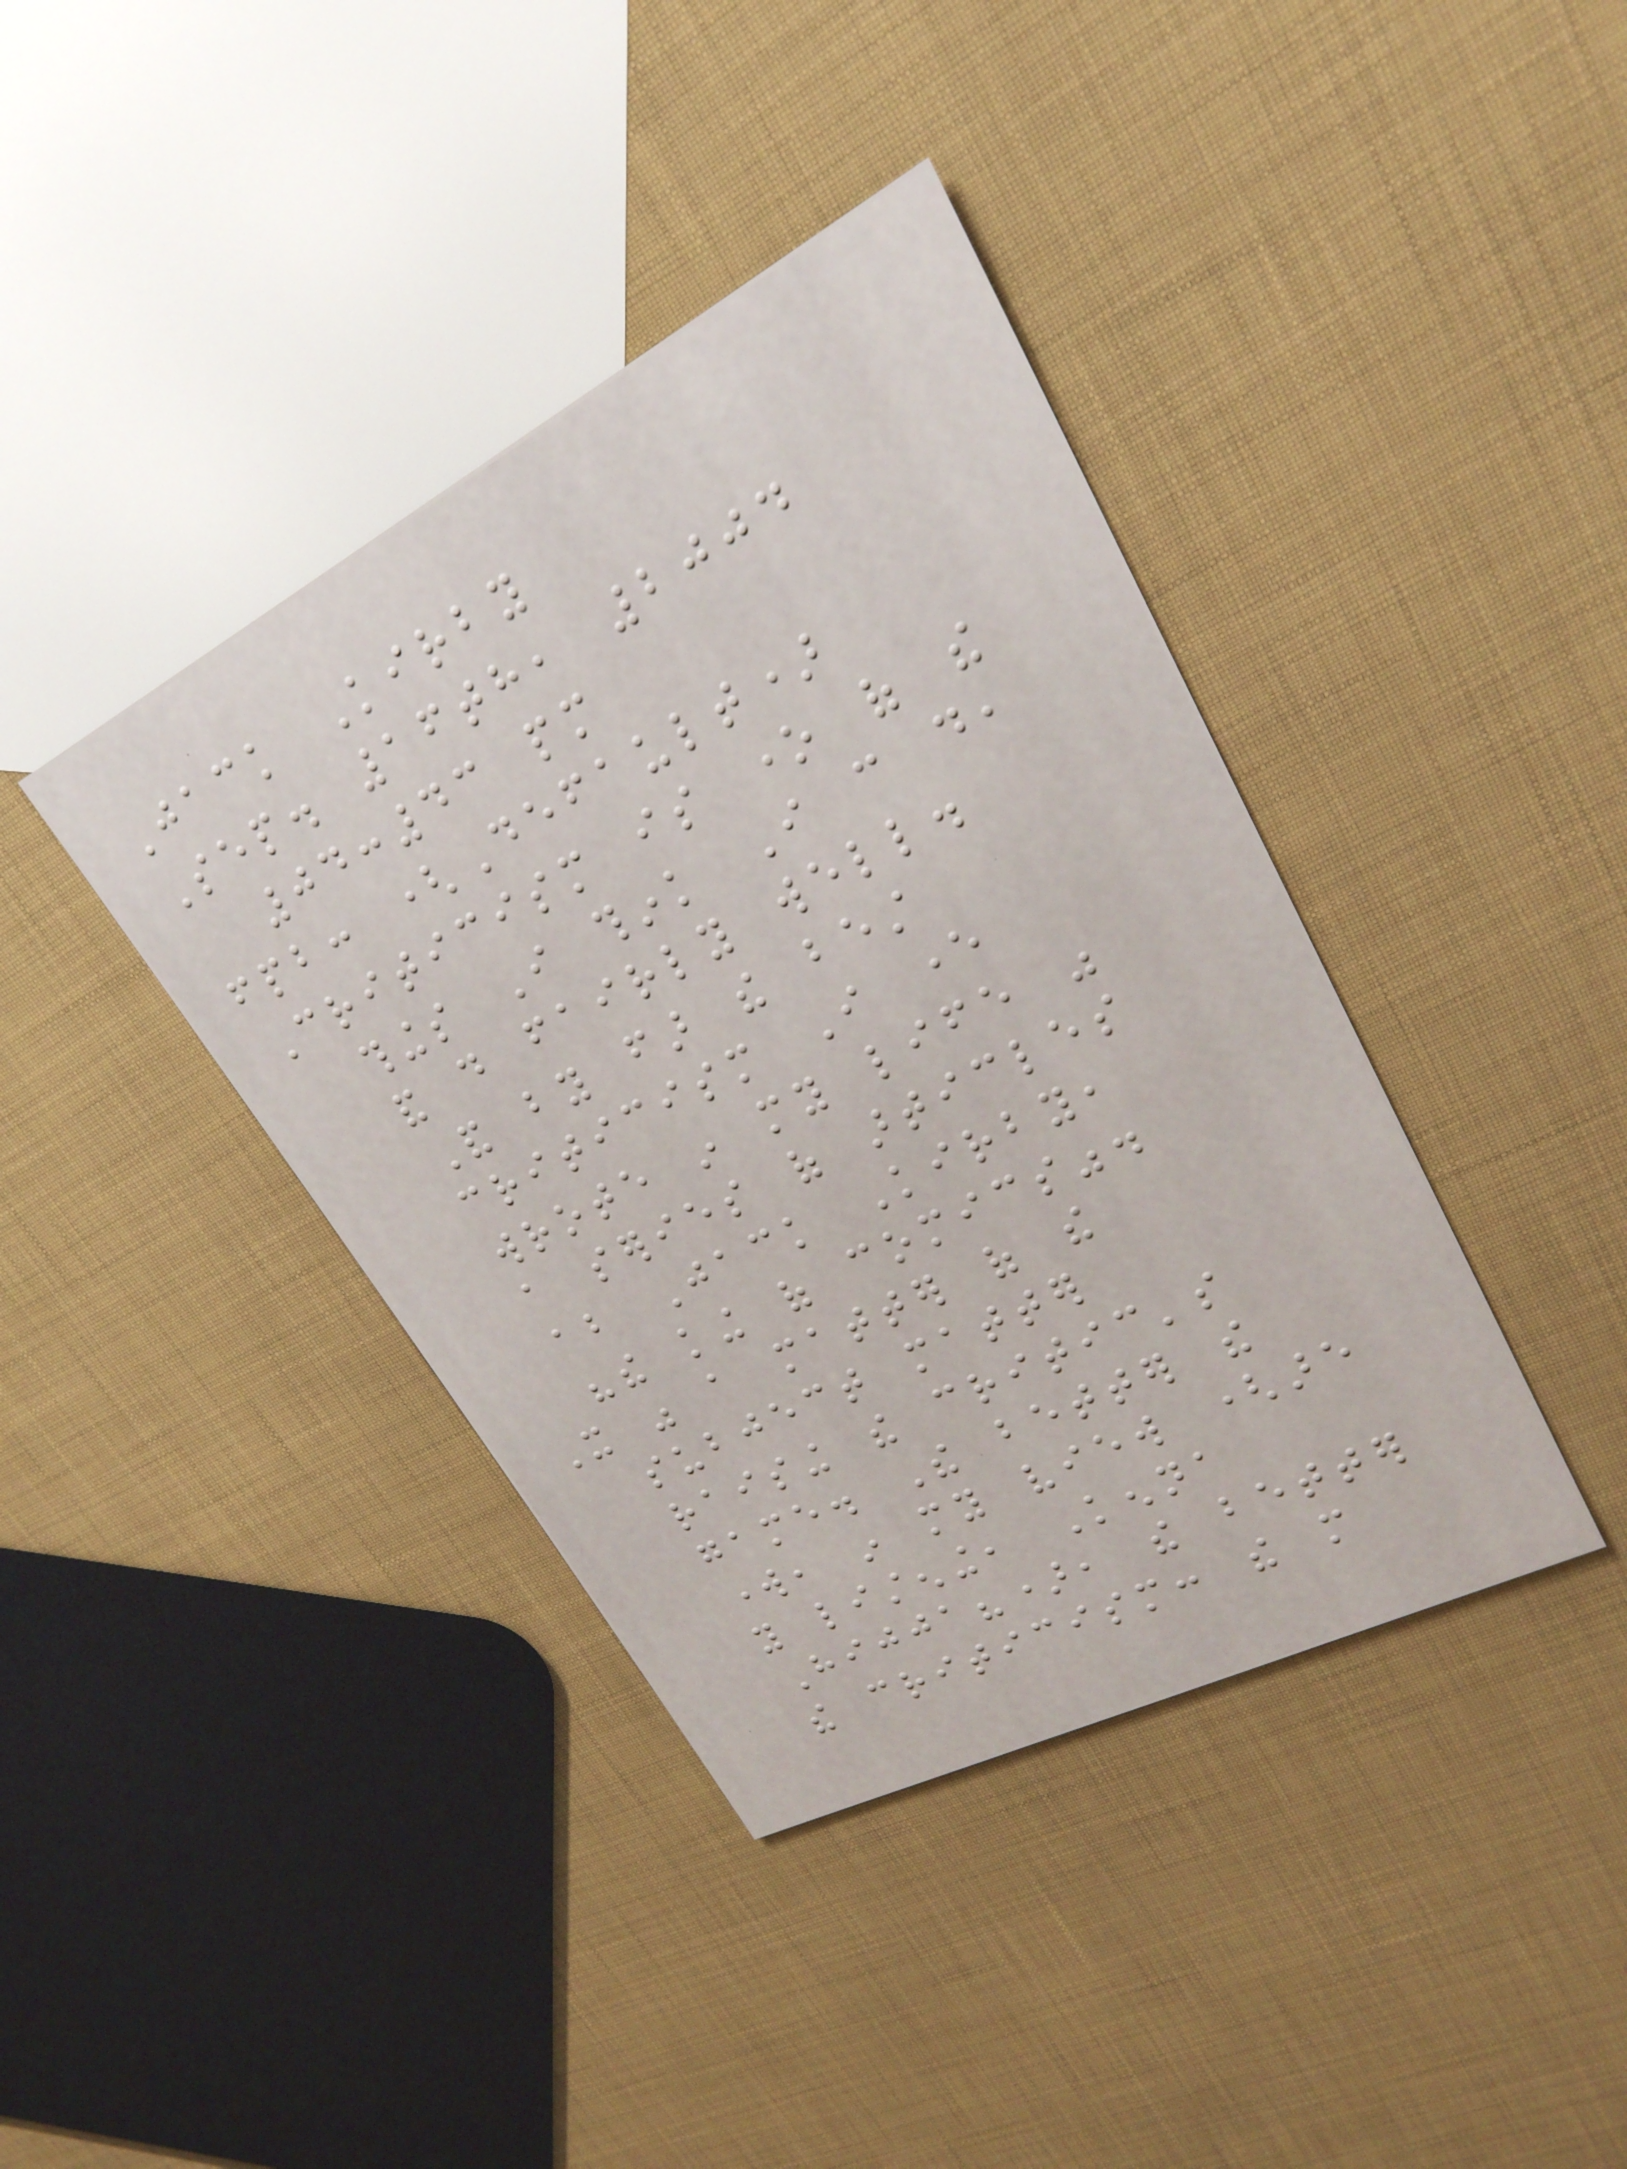Jack Kirby
Sep. 16th, 2004
04:43 pm
fpb: (Default)
Criticism is one of the
things I think I can do,
and do fairly well.
And by far the best
criticism I ever
wrote in my life was
a series of articles
about Jack Kirby,
"the king of comics".
It was a matter of the
subject matter
raising the critic's
game. The better the
work, in my view (are
you listening, Kenna
Hijja?), the better
the criticism: the more
